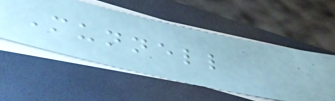Munnell
